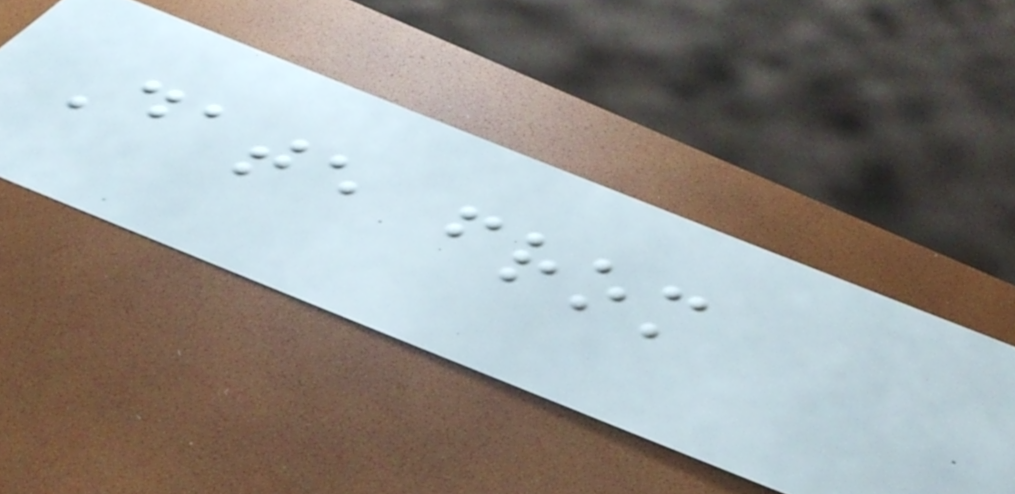Date from
